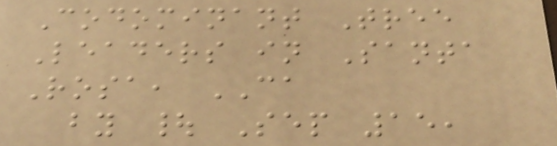Codominant Tree
Leaders in Santa
Rosa, CA
by | Sep 15,
